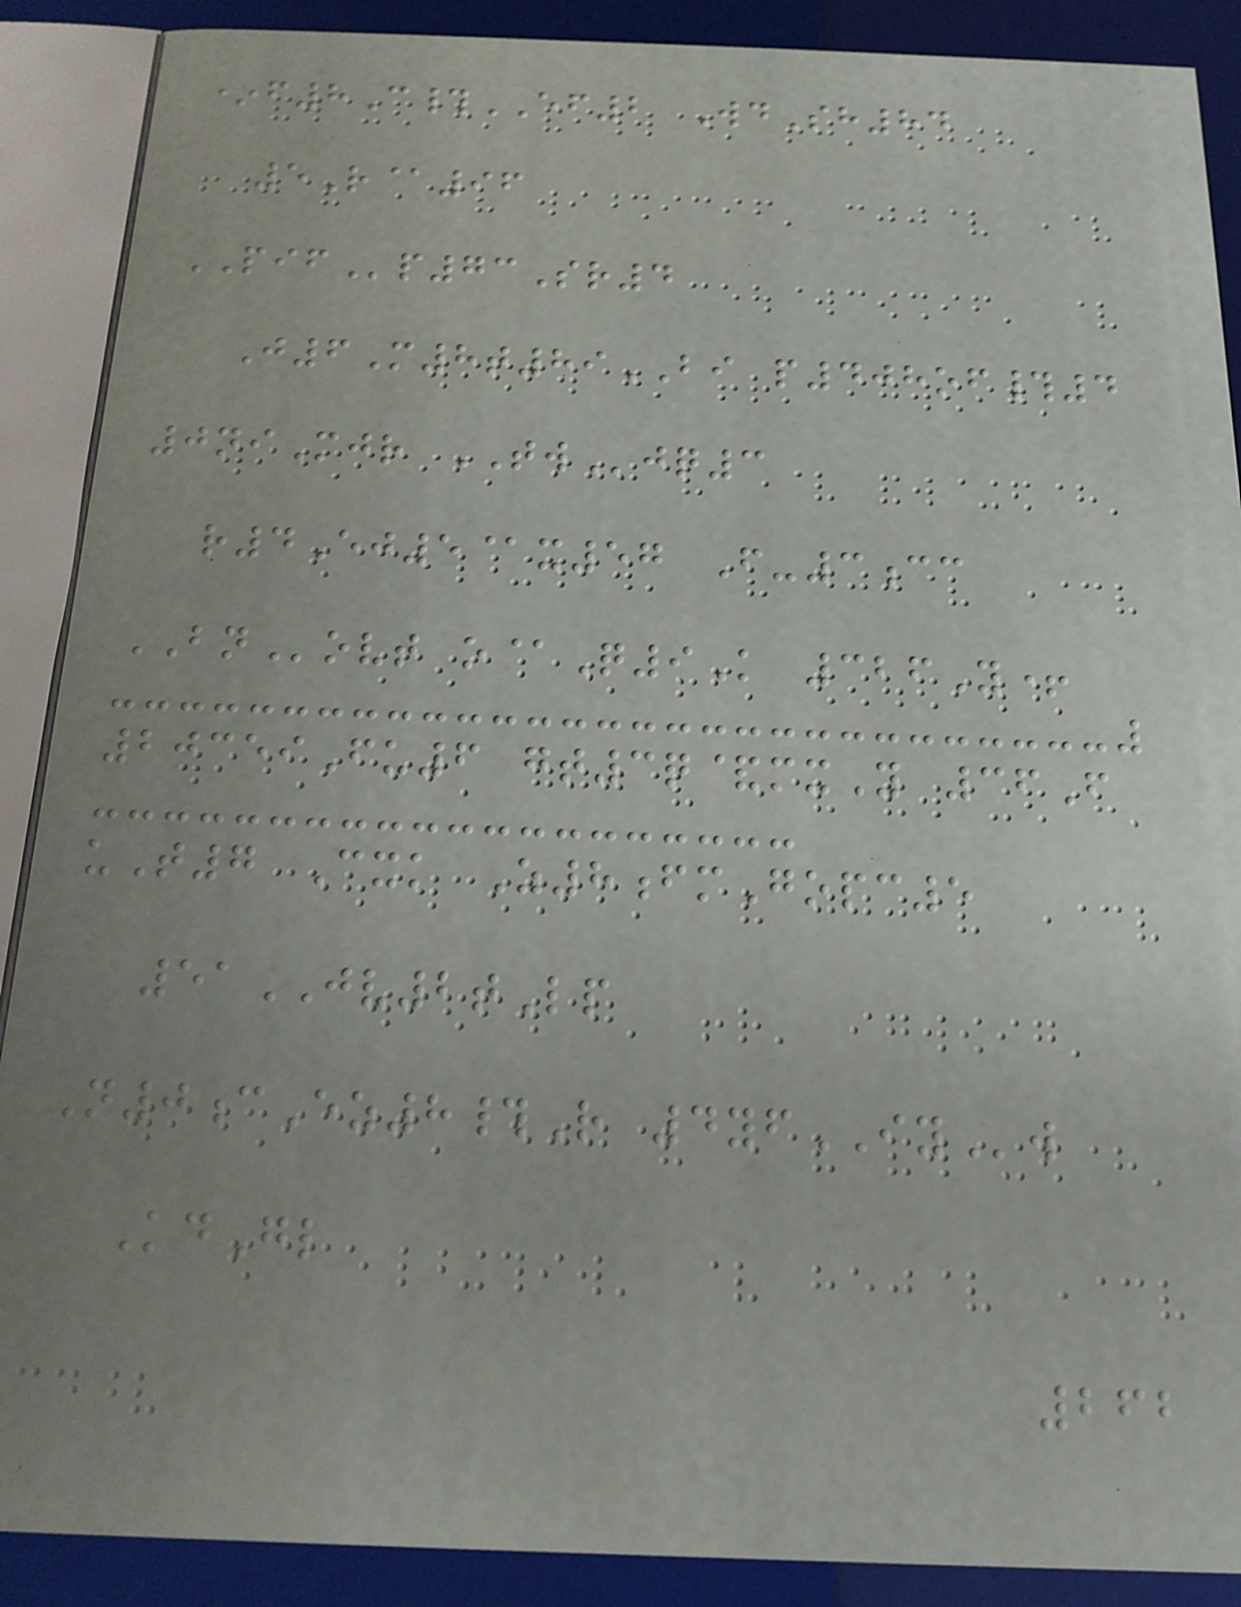*f8C#EF2 WdSh84
5R@96
PIFp73Sr4
J6M8t89BI p408of#4
0niMjr TWjq3
r4Ej5@x57 F-3cc
BNovt o@Q9K 326Y+
20359Fu6 gt3q&mxY 36F
uT7 Cxk Z8fmGopc5
51JV2tLp
N0cEz8#R 4yfIYw
KdGl
262
